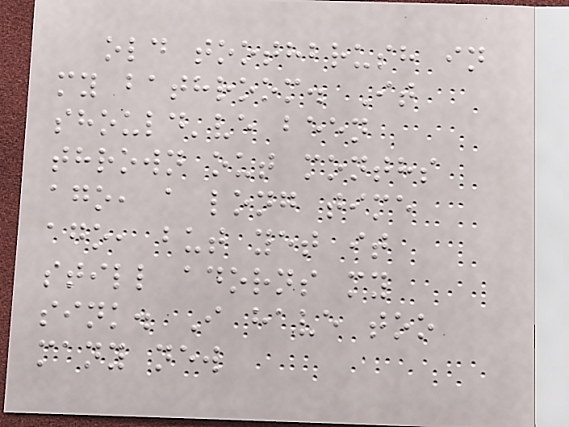old toothbrush in
my bathroom. It
should've been
thrown out months
ago, a long time
ago, but yet it
still adorns my
sink. I have too
many new
